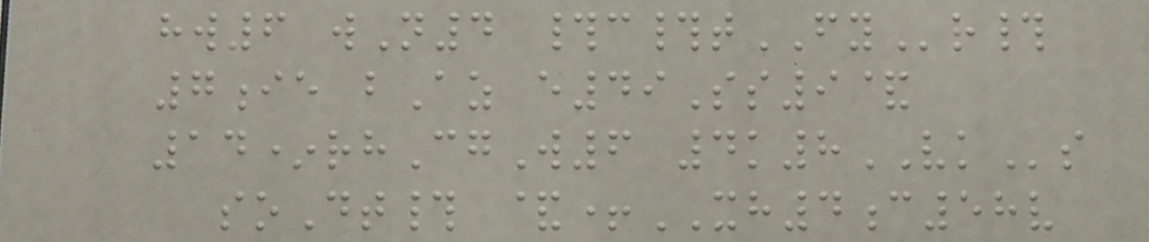hw6 wN4 #c#tFYr#
7ie bAz e49Ss9&
14*rhCgW6 4k8VKs
soDt# &+XH4c58v
